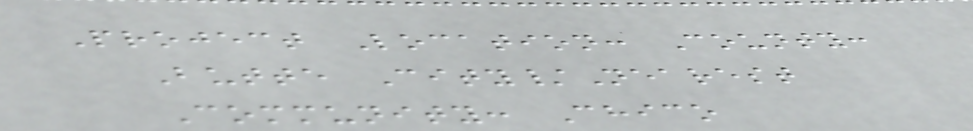Project Location: County:
Butte City/Nearest
Community: Chico
